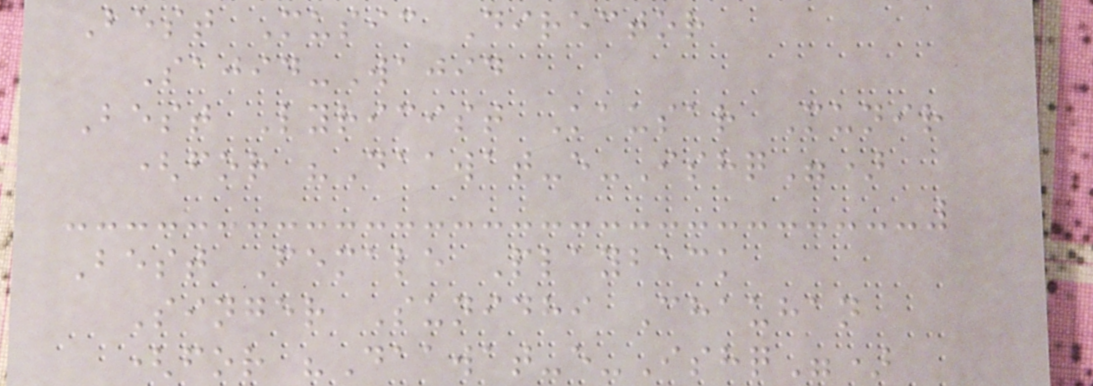Best Music Director
Sajid-Wajid
Best Lyricist Kausar Munir
(for "Daawat-e-Ishq")
Best Female Playback
Singer Sunidhi Chauhan
(for "Daawat-e-Ishq")
